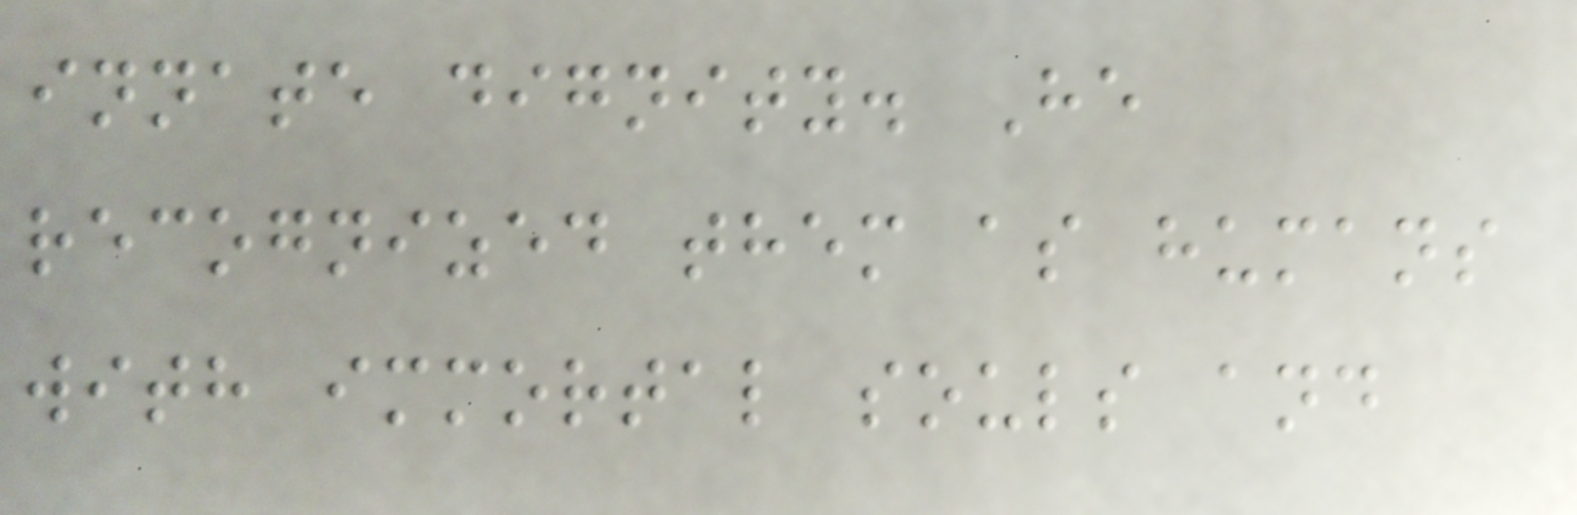innate dignity. He
recognized them as humans
with immortal souls and
